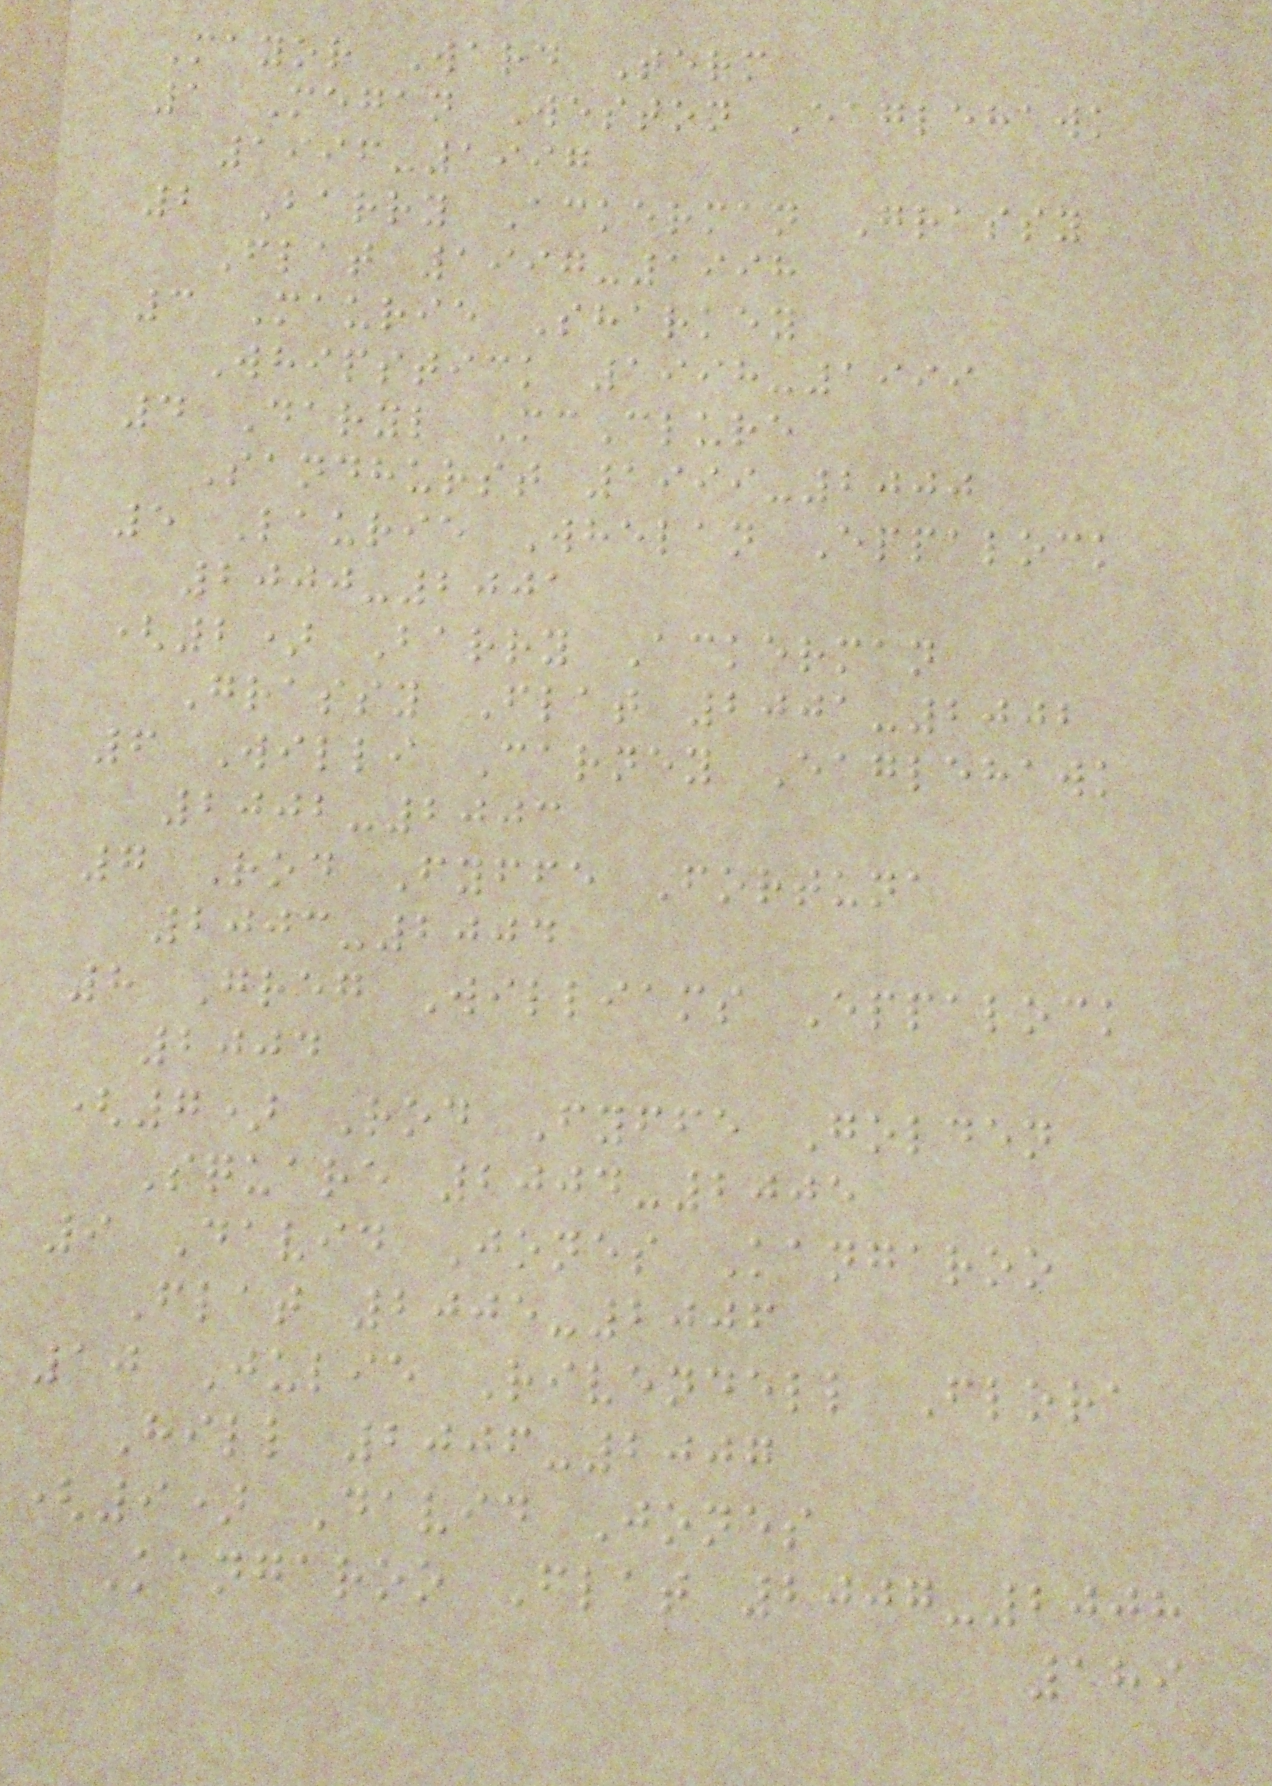Mayor Ward Term
1 Megan Weston Eaglehawk
1996-1997
2 Barry Ackerman Grassy
Flat 1997-1998
3 Maurie Sharkey
Whipstick 1998-1999
4 Daryl McClure
Sandhurst 1999-2000
5 Laurie Whelan Eppalock
2000-2001
(2) Barry Ackerman
Grassy Flat 2001-2002
6 Willi Carney Eaglehawk
2002-2003
7 Rod Fyffe Fortuna
2003-2004
8 Greg Williams Eppalock
2004
(7) Rod Fyffe Golden
Square 2004-2005
9 David Jones Kangaroo
Flat 2005-2006
10 Julie Rivendell Flora
Hill 2006-2007
(9) David Jones
Kangaroo Flat 2007-2008
189
